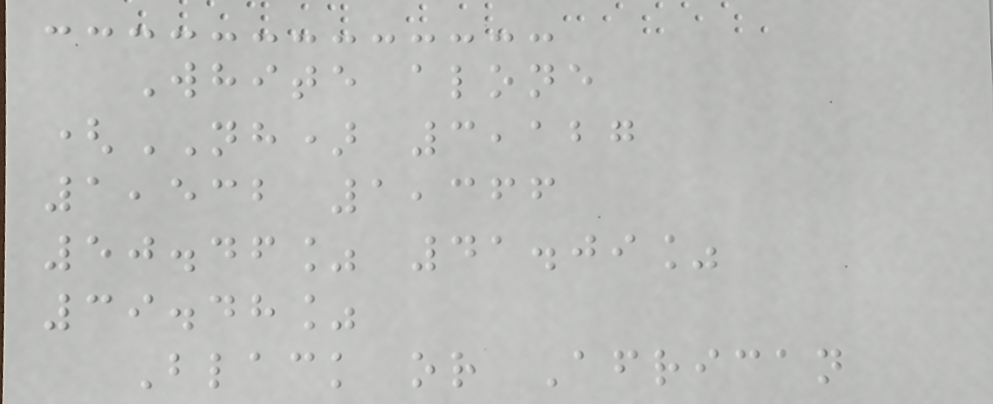White alone
(NH) 3,127
1,532 1,366
50.46% 41.09%
39.48%
Black or African
